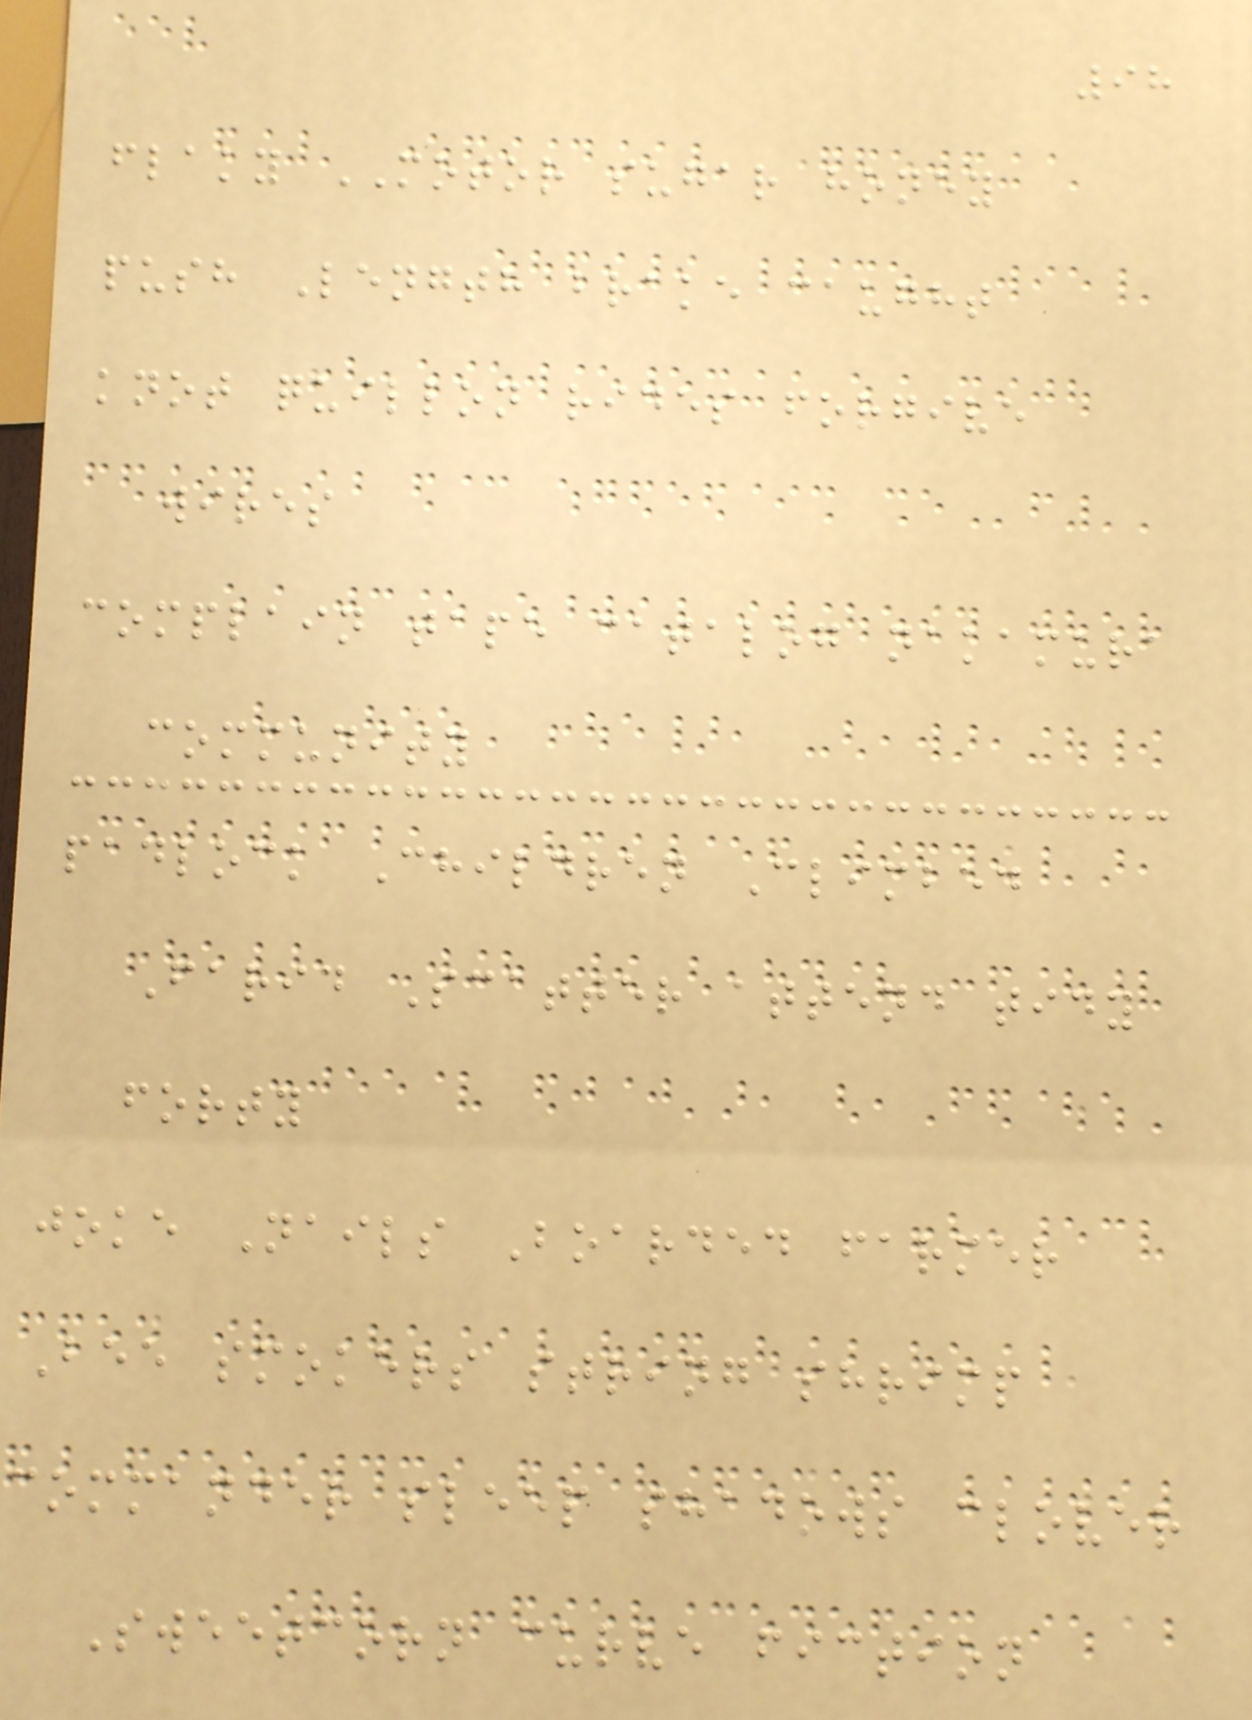98
flaky MOTOR sugar honey
push Length brake caught
knot quillon rides forgive
wires
complain tape catalog nakamura
community
padlock Children Climbed
Farid Scatter attend tidy
forty
joke Nails Boarded farmer
Bee smokers string shrimp
commander sleep shadows clover
Sweetcorn curve fiction
